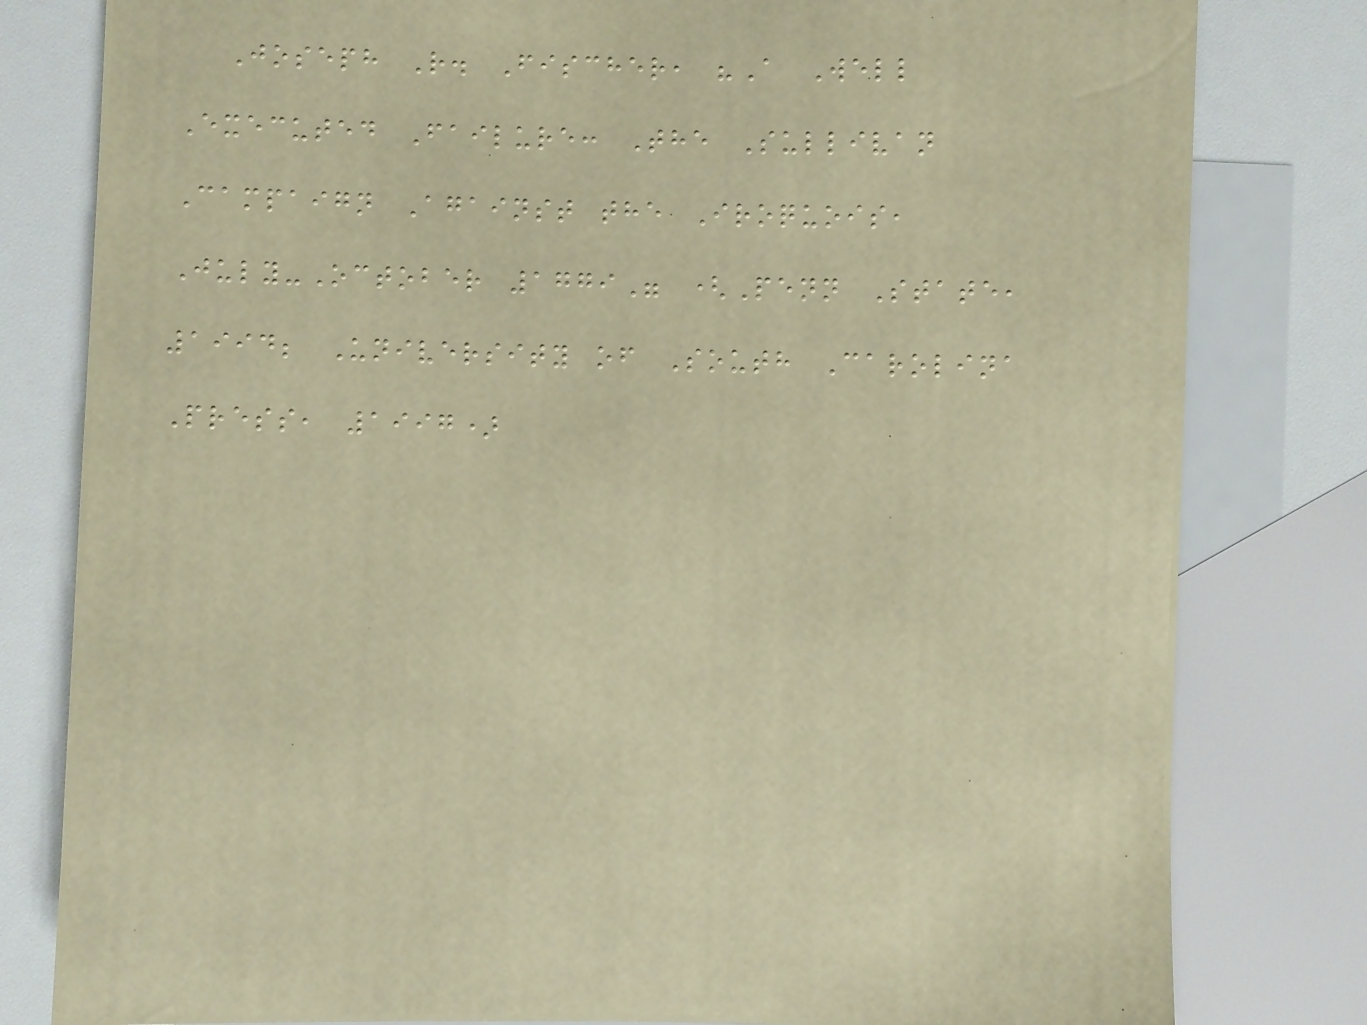Joseph R. Fischer, "A Well
Executed Failure: The Sullivan
Campaign Against the Iroquois,
July-October 1779" (Penn State,
1994; University of South Carolina
Press, 1997)
